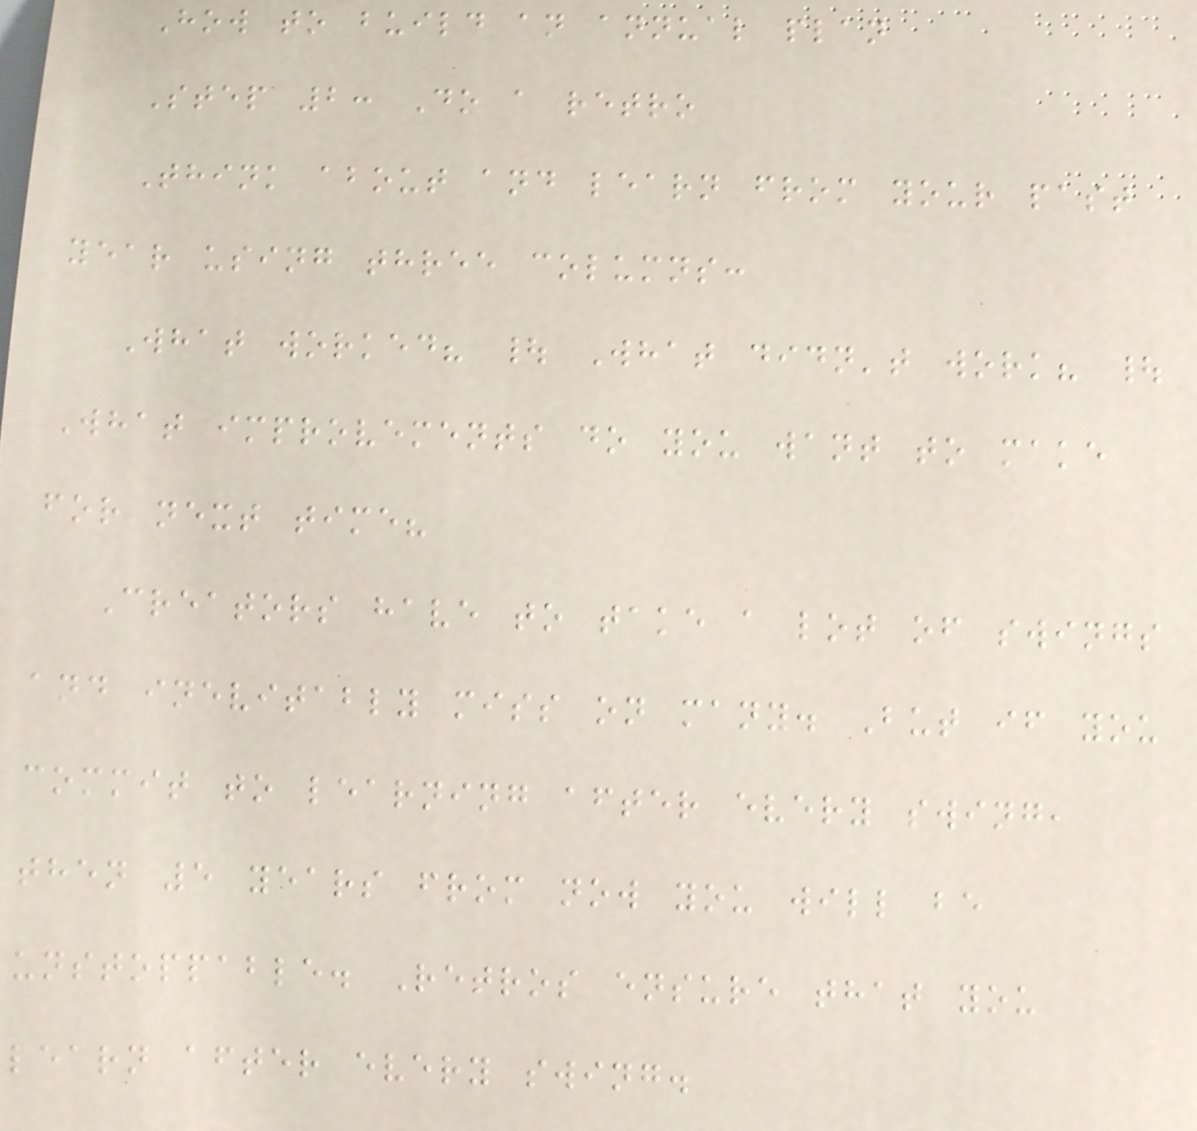How to build an annual plan
Step 2: Do a retro
Think about and learn from your past
year using three columns:
What worked? | What didn't work? |
What improvements do you want to make
for next time?
Creators have to take a lot of swings
and inevitably miss on many. But if you
commit to learning after every swing,
then 5 years from now you will be
unstoppable. Retros ensure that you
learn after every swing.
